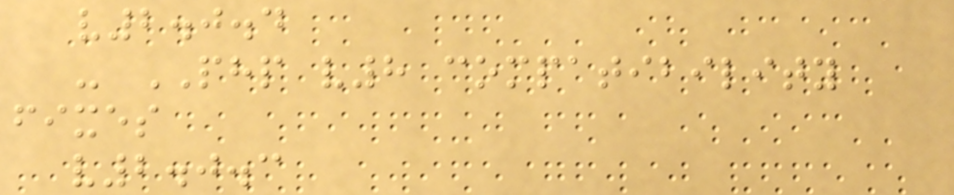v2.0.4
- PHP v8 compatibility
fixes
v2.0.3
